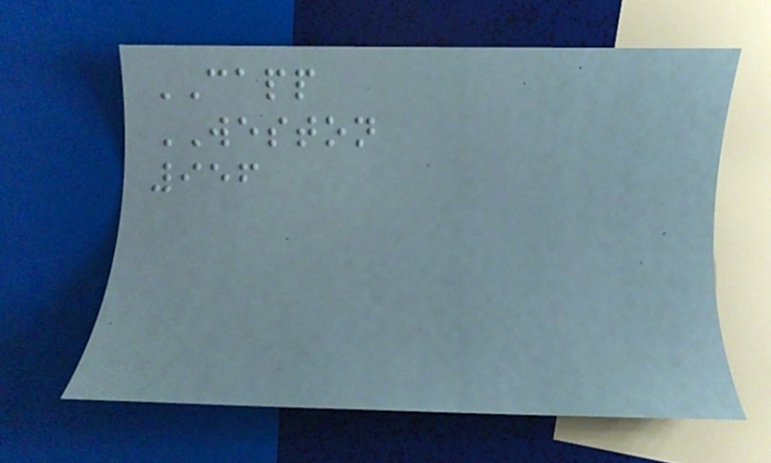CAPP
WESTON
956
